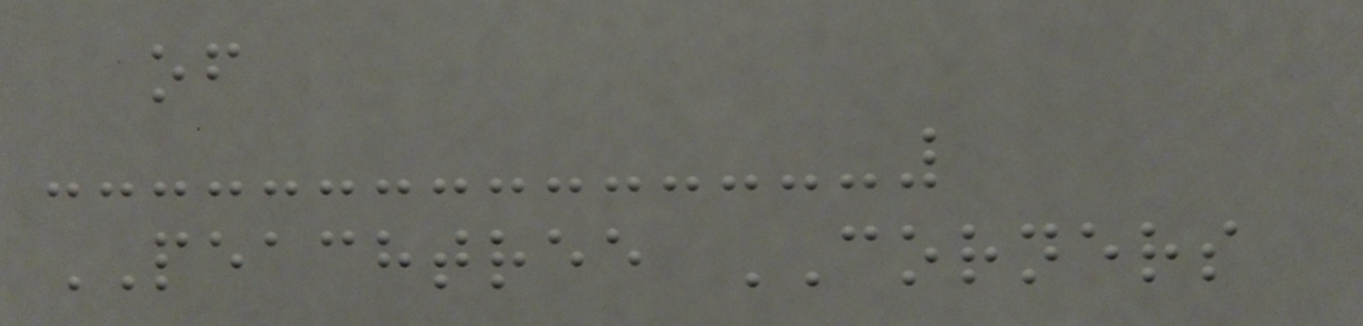of
PEACHTREE CORNERS
